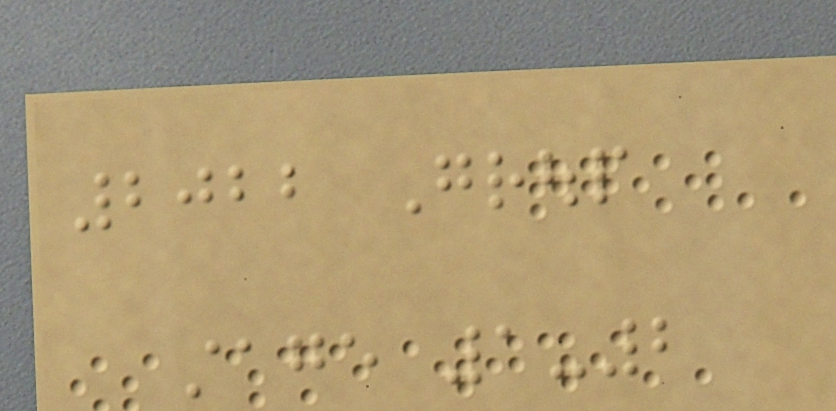2022 Group
stage 1-2
